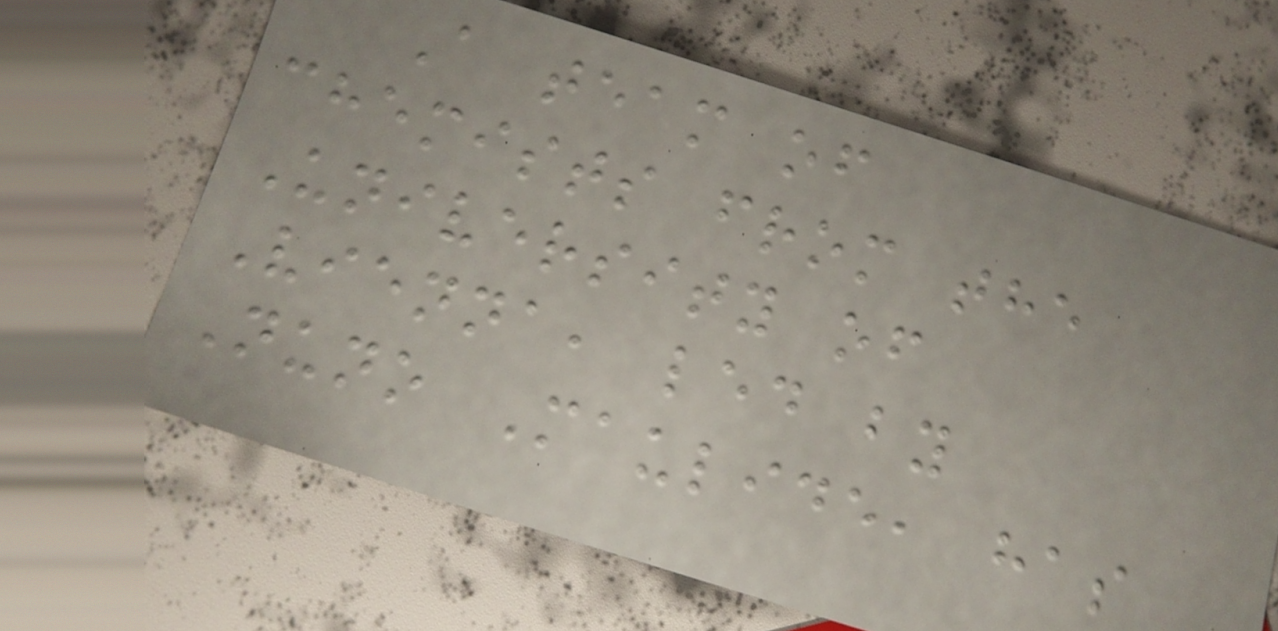A team of
chemists from the
University of
Vienna, led by
Nuno Maulide, has
